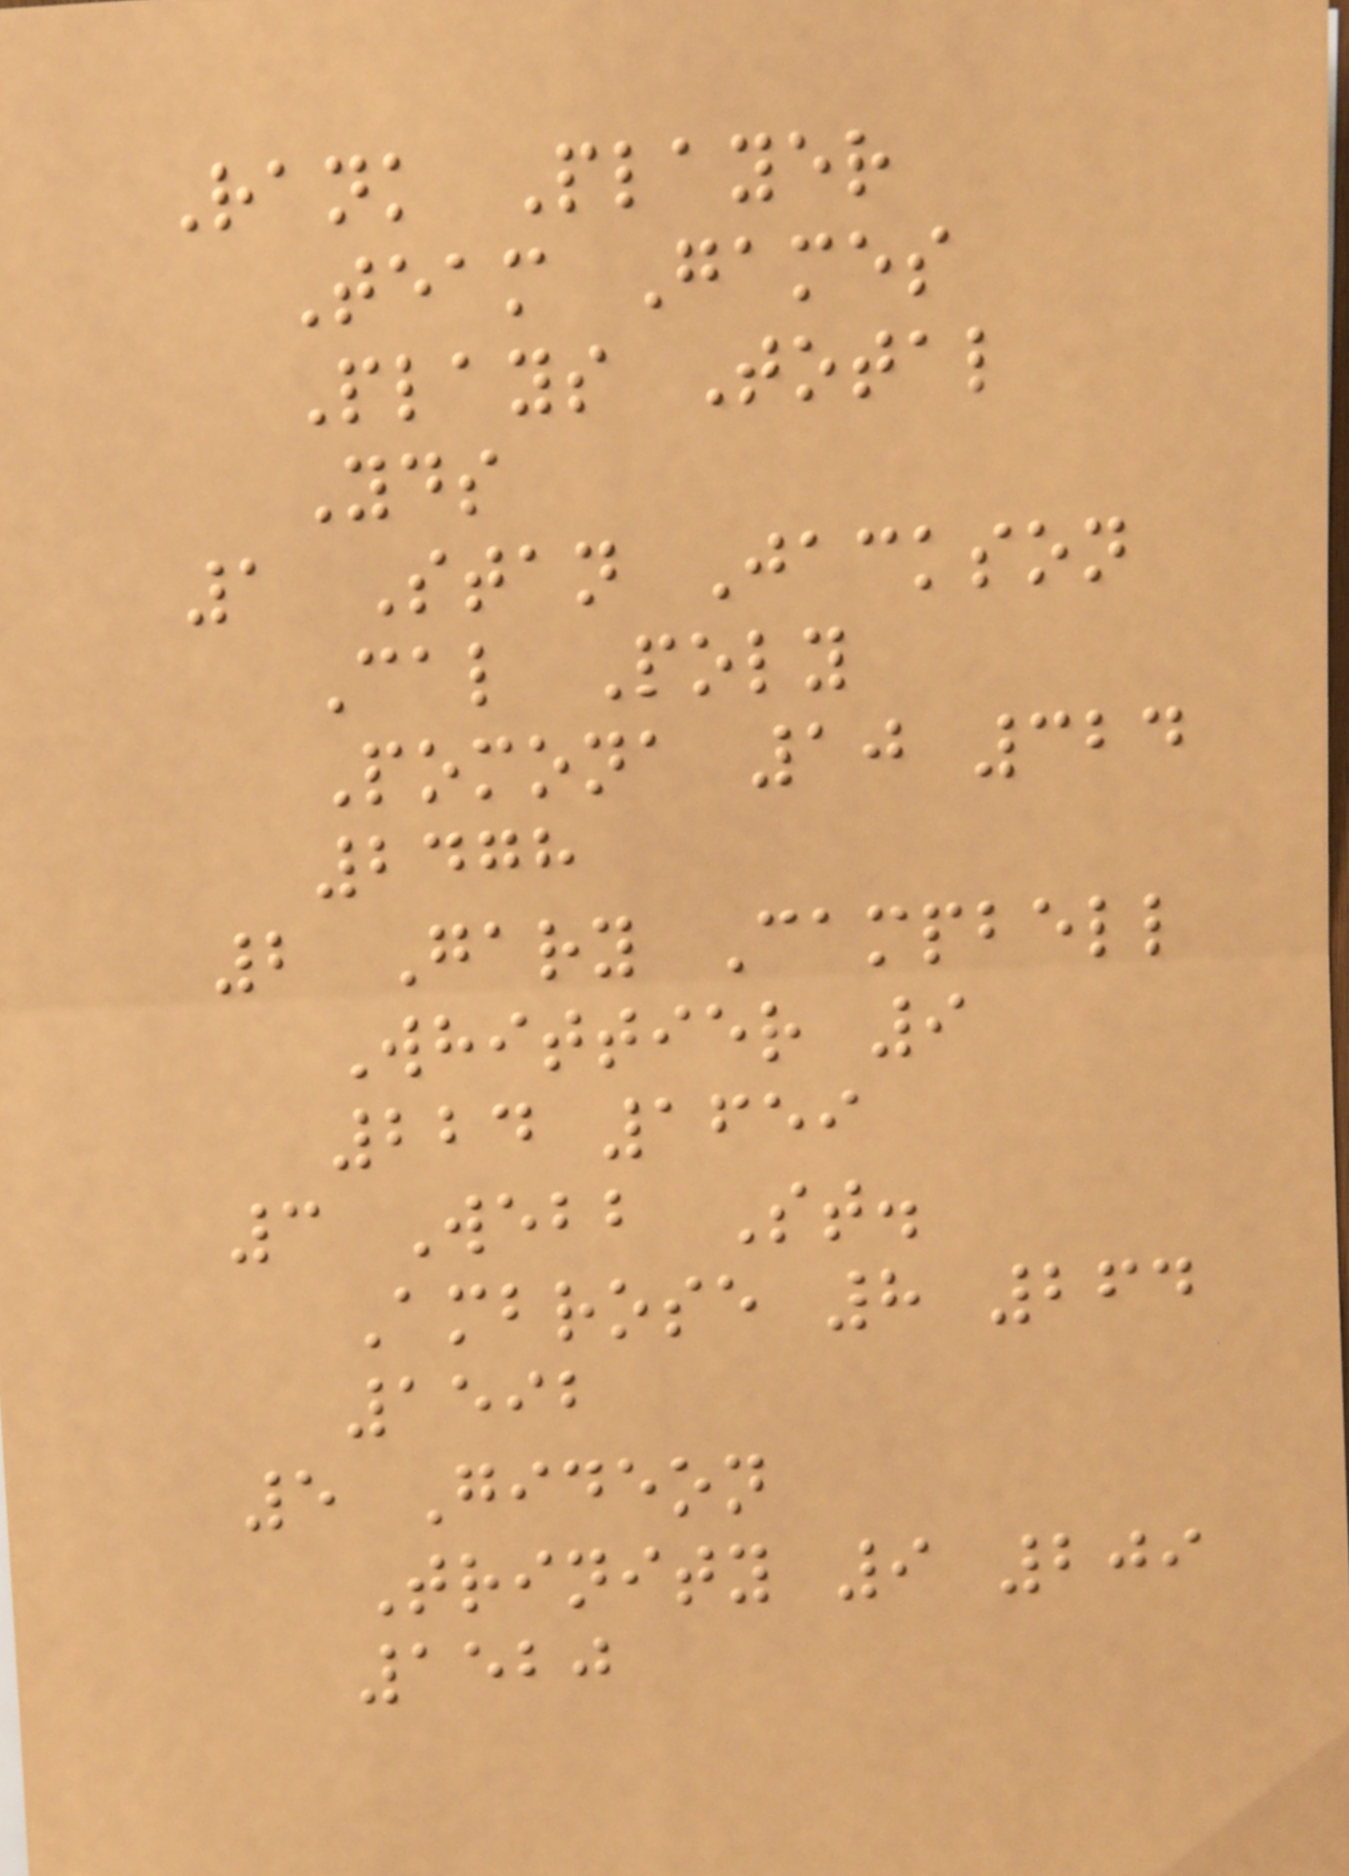Rank Player
Team Games
Plays Total
Yds
1 Stan Jackson
Cal Poly
Pomona 10 324
2478
2 Gary Campbell
Whittier 9
224 1659
3 Webb St.
Ambrose 8 264
1592
5 Gideon
Trinity 9 209
1520
